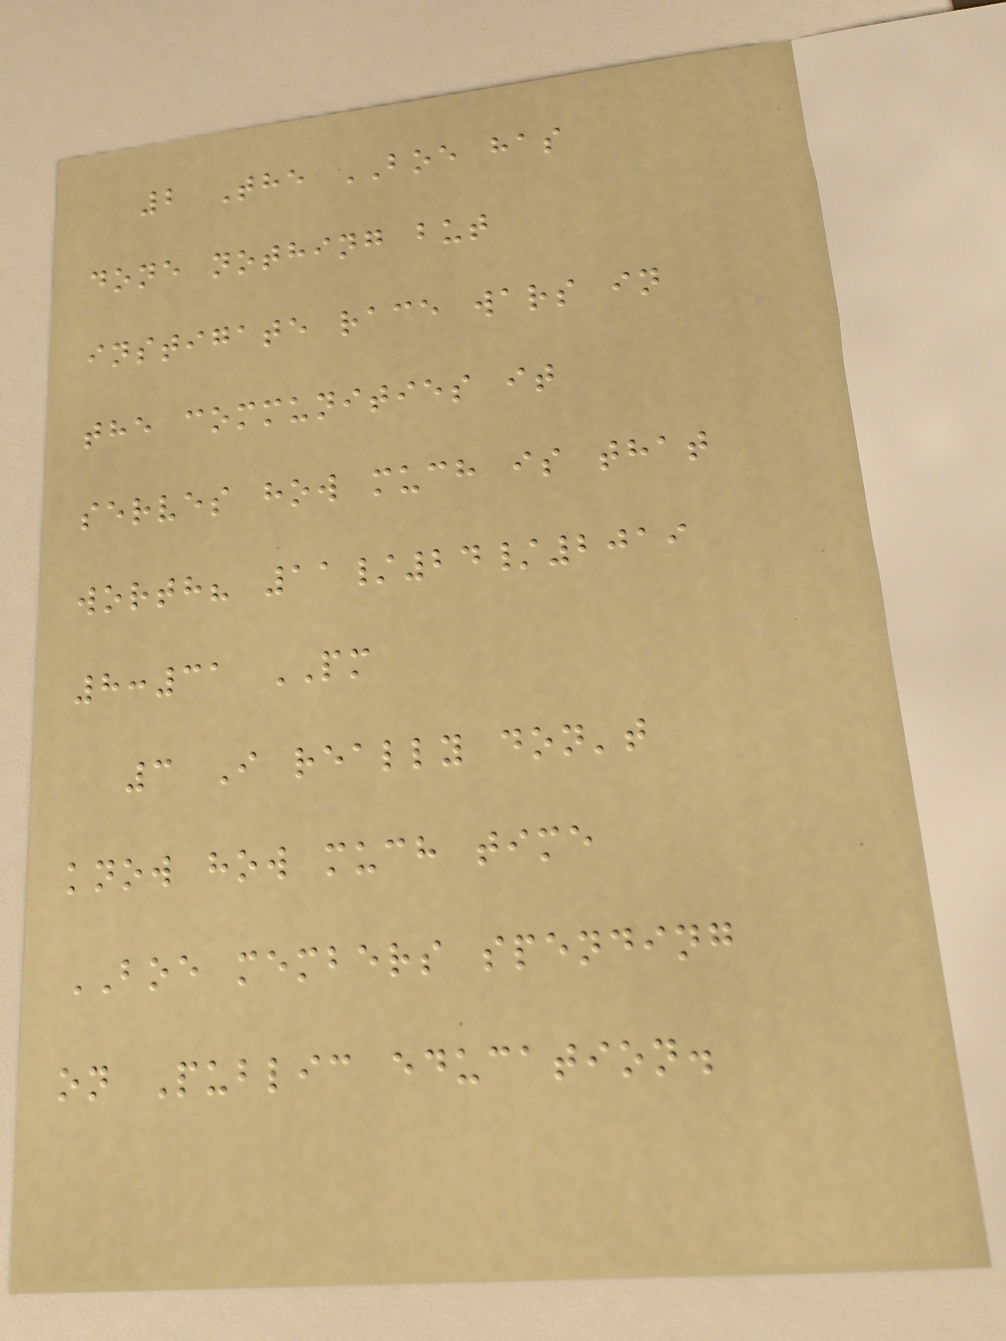2 The BOE has
done nothing but
instigate race wars in
the communities it
serves how much is that
worth? 11/24/2019
8:31 PM
3 I really don't
know how much time
BOE members spending
on Public education.
